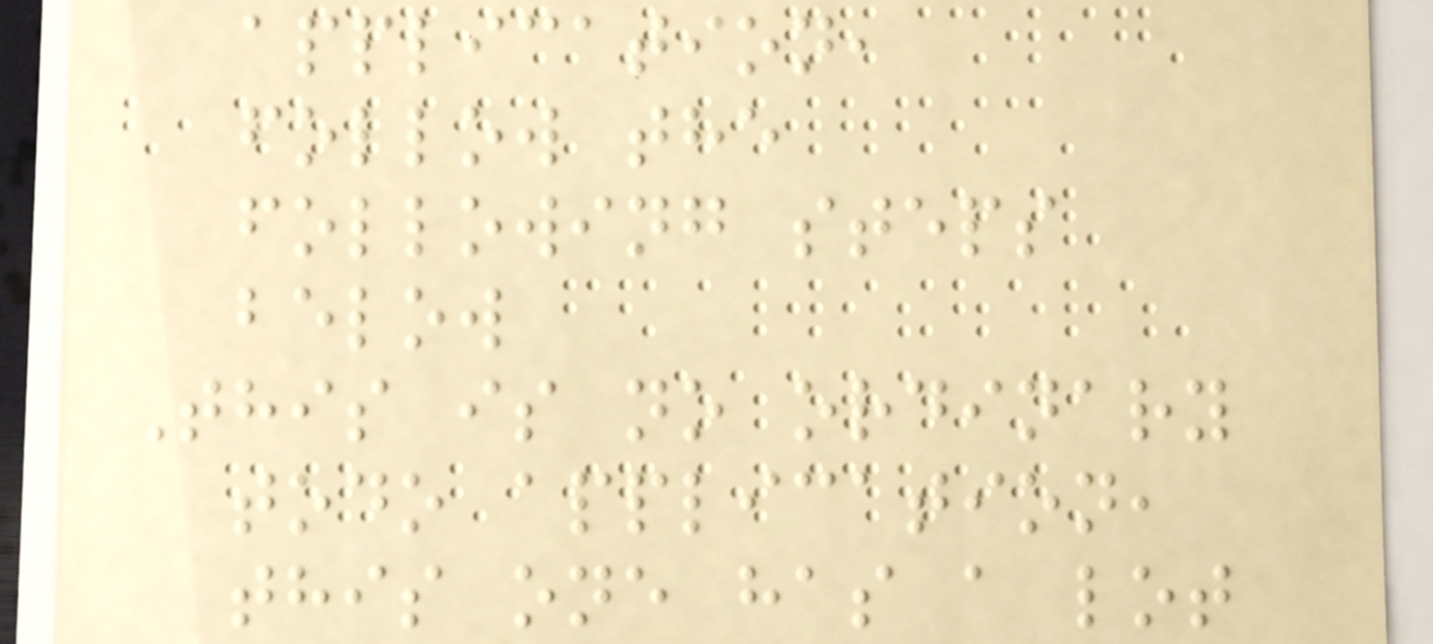application,
follow the
following steps
below
This is no ordinary
todo application,
this one has a lot
